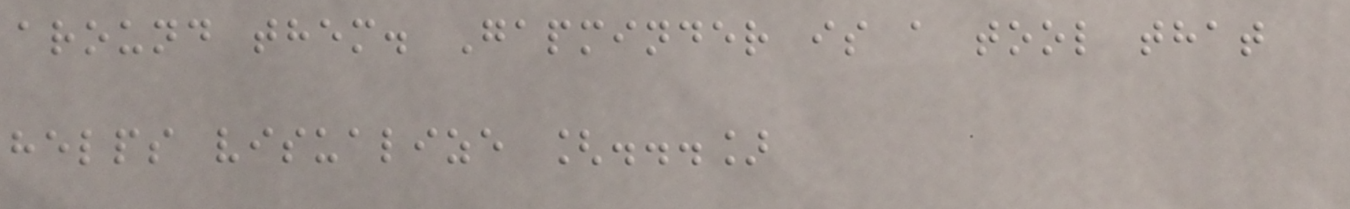around them. Gapminder is a tool that
helps visualize [...]
